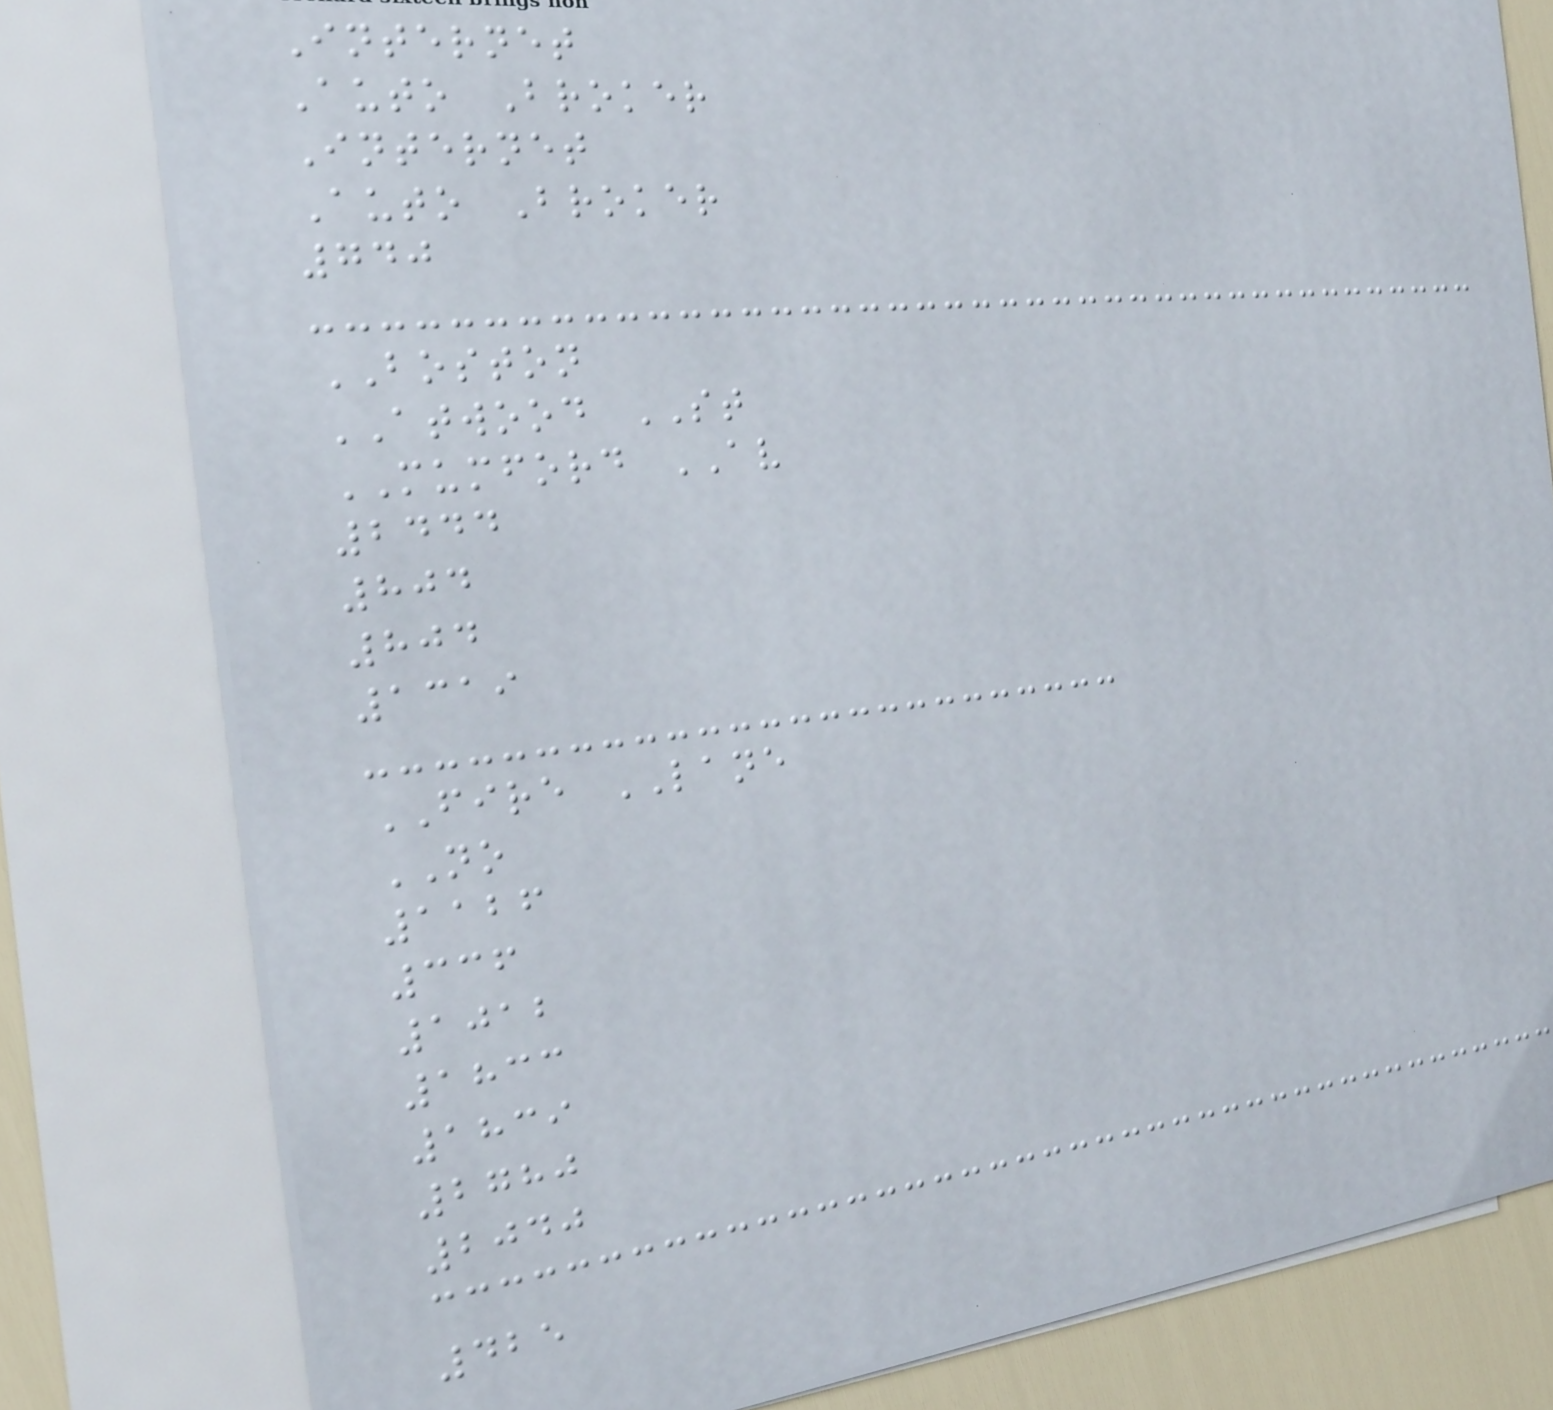Internet
Auto Broker
Internet
Auto Broker
740
BOSTON
ATWOOD ST
MUMFORD AV
2444
804
804
1319
FIRE LANE
NO
1126
336
1012
1833
1839
2780
2040
425
